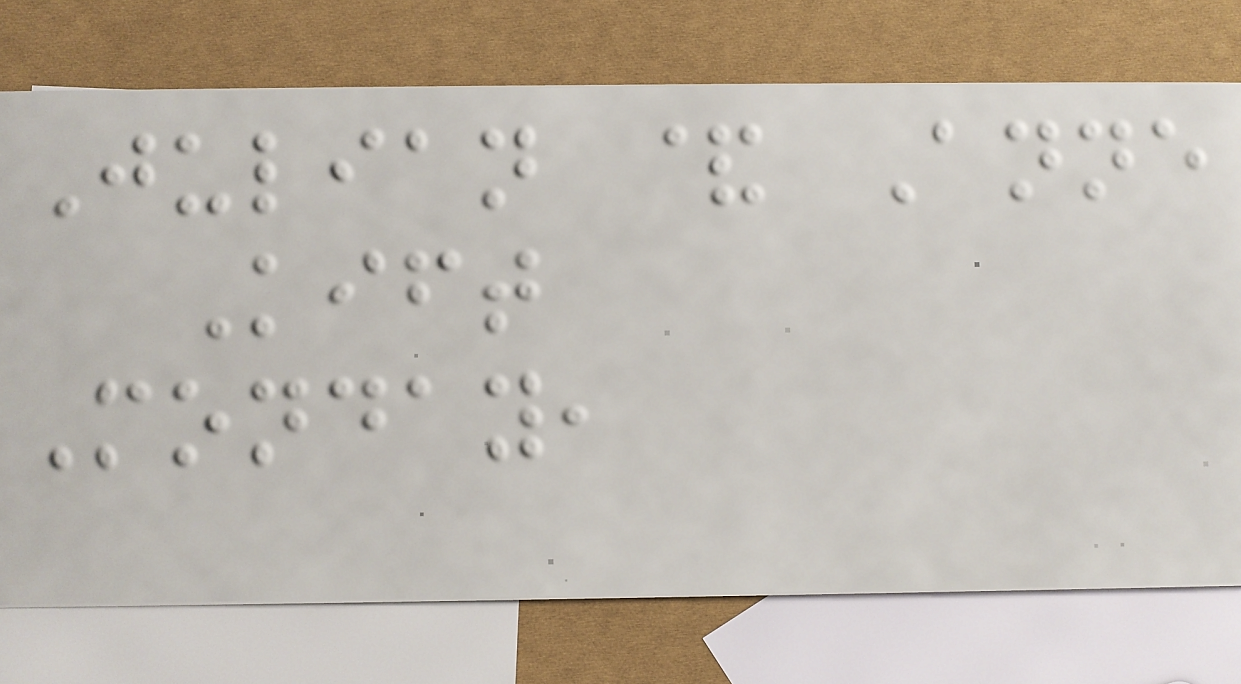Julian & Anne
Kift
Monday,
